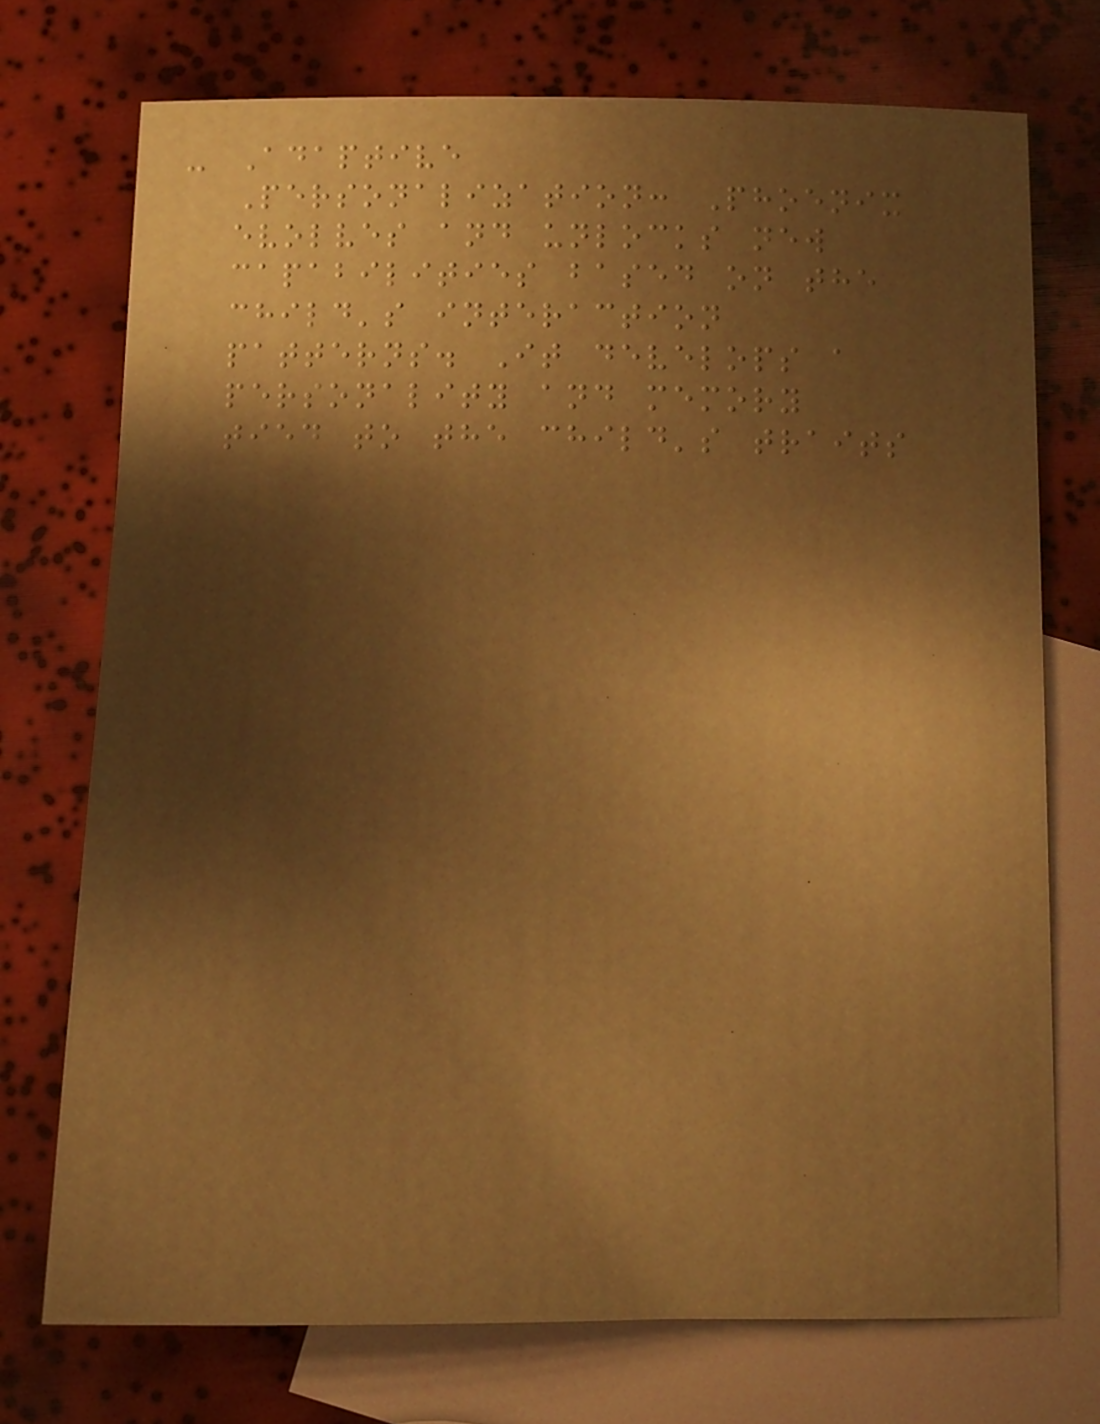- Adaptive
Personalization: Phoenix
evolves and unlocks new
capabilities based on the
child's interaction
patterns. It develops a
personality and memory
tied to the child's traits
